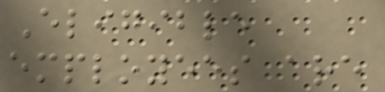Eligible
employees are
